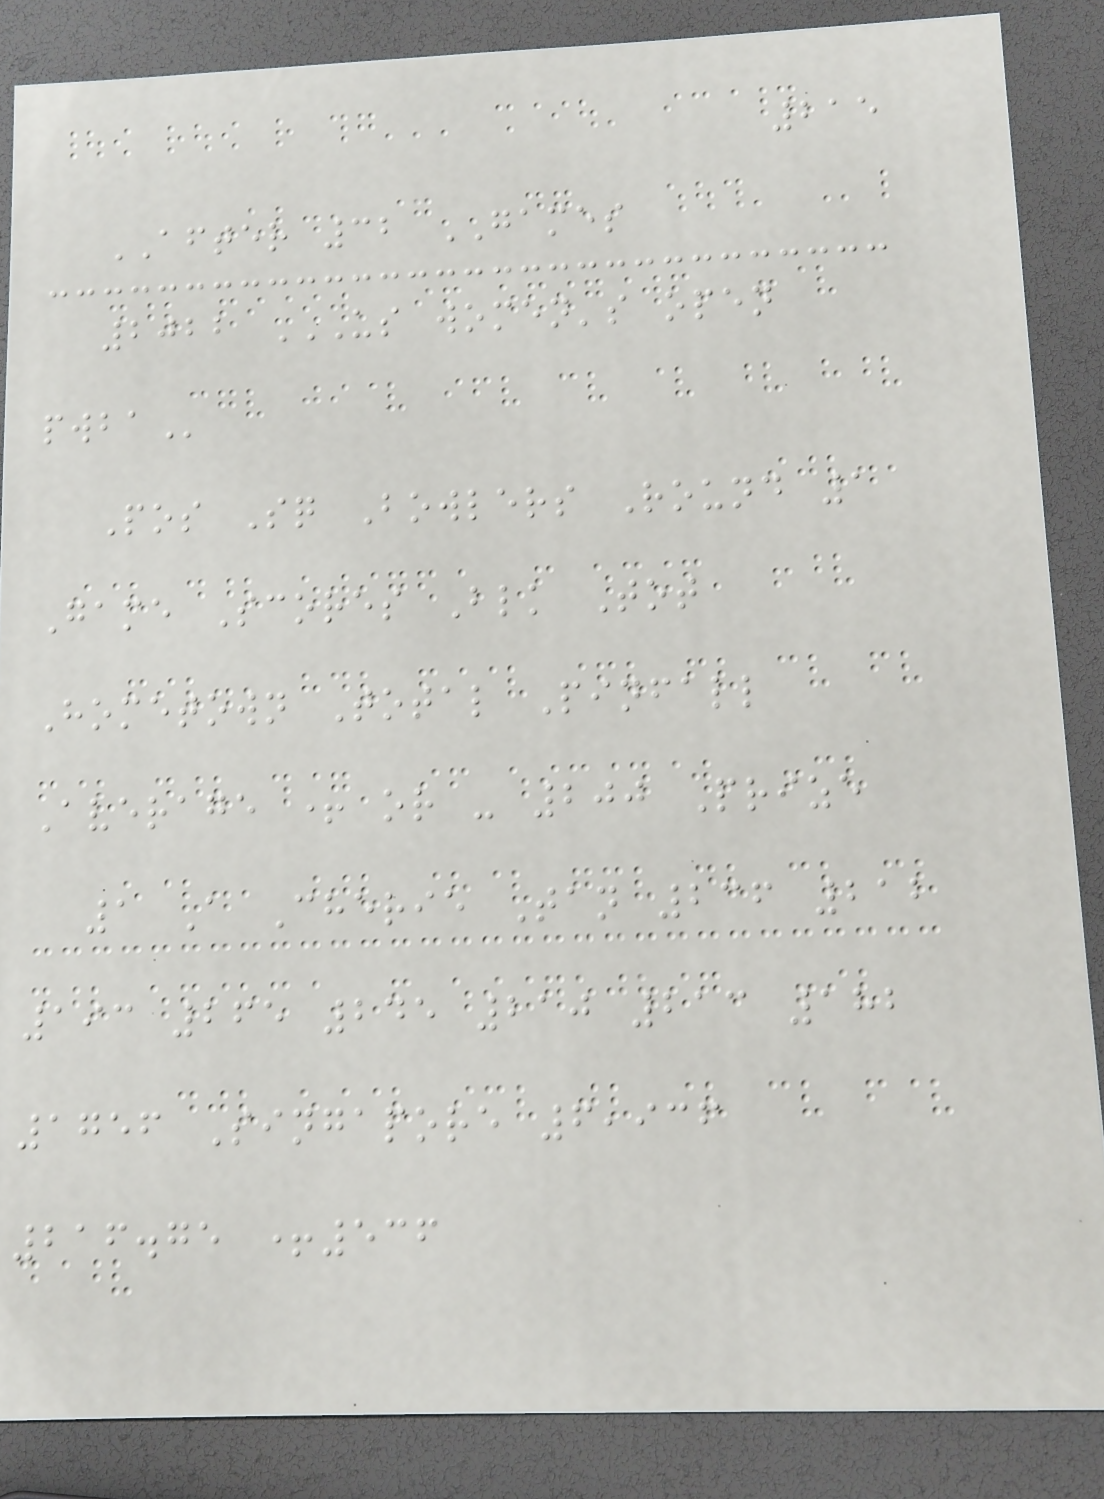215
AFTER 32 GAMES
2022 US WOMEN'S OPEN
PWBA
Pos Sq Bowlers Round 1
Game Scores Blk Tot
Hometown Total Pinfall
Average + or - 200 Prize
1 A Cherie Tan 236 212
193 265 245 210 213 182
1756 Singapore 6,936
216.75 +536
